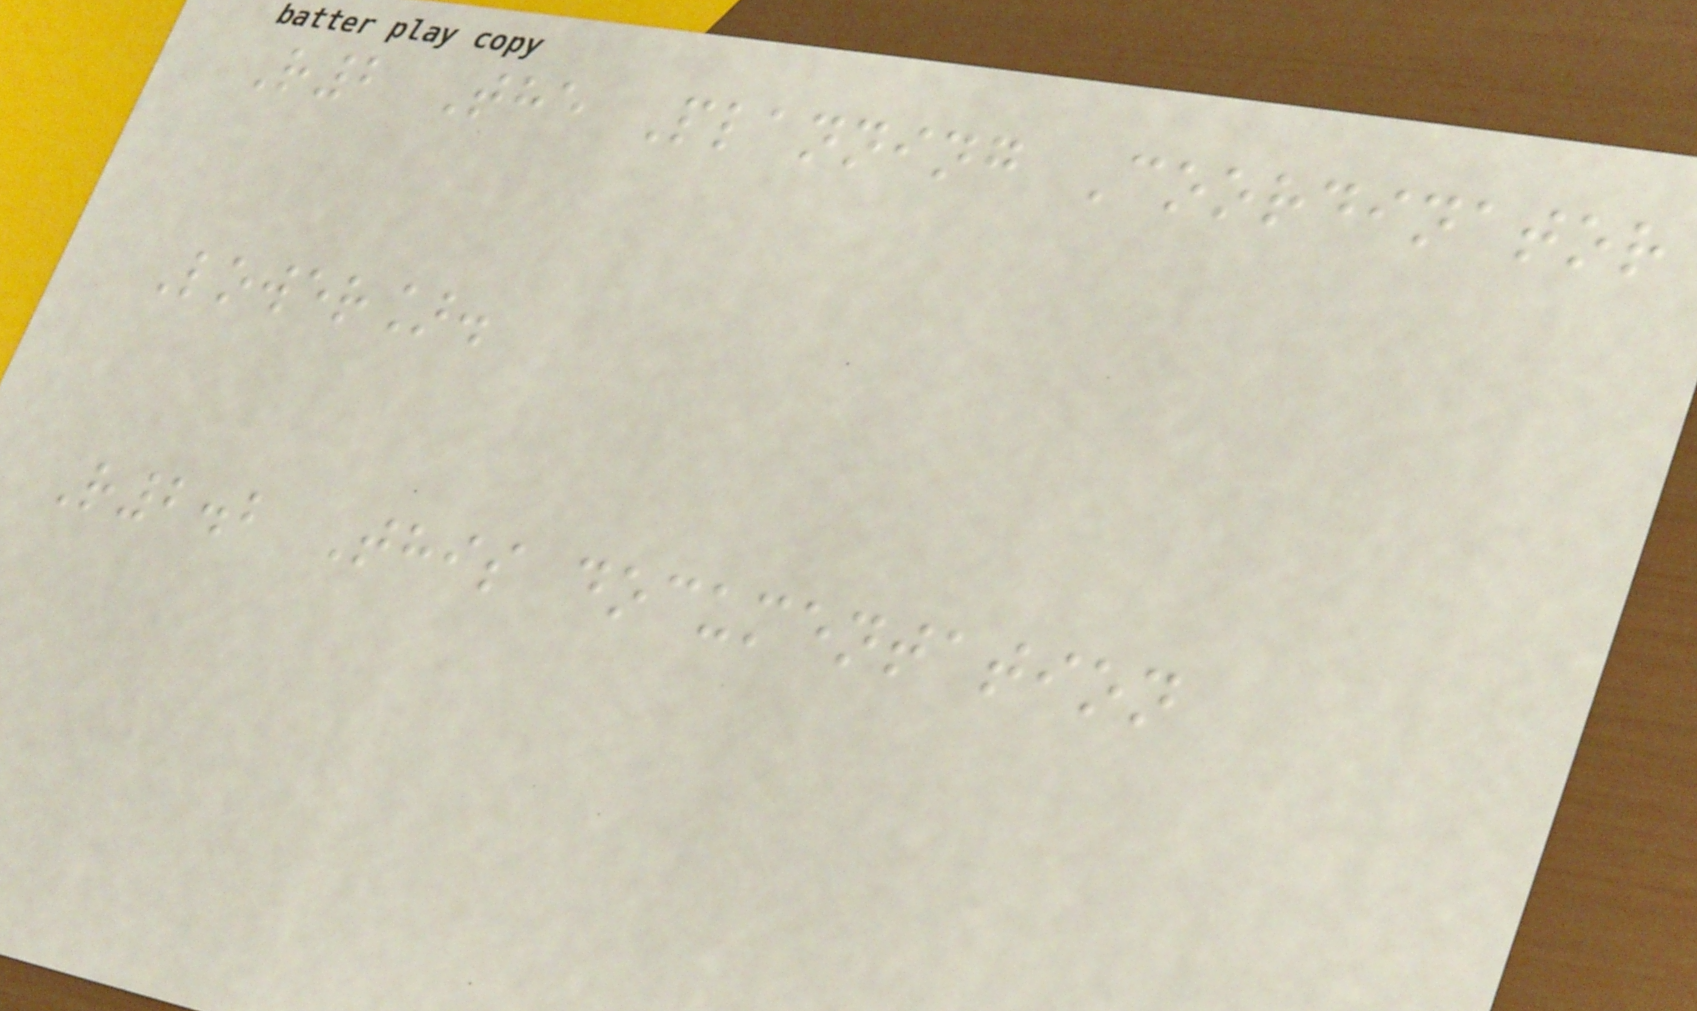R2 The Planning Coordinator
Lower].
R2.2 This documentation
